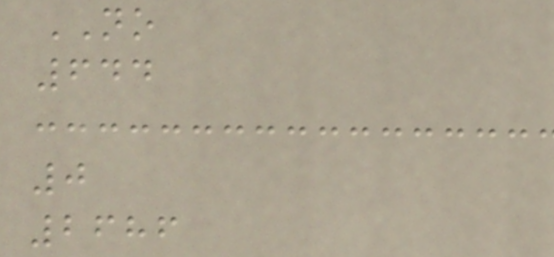NO
644
0
2686
